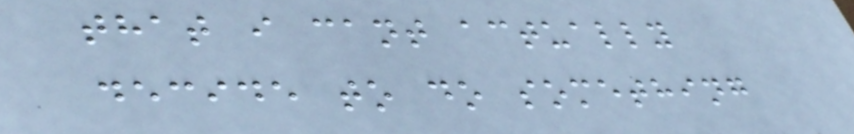that i cant actually
decide to do something
